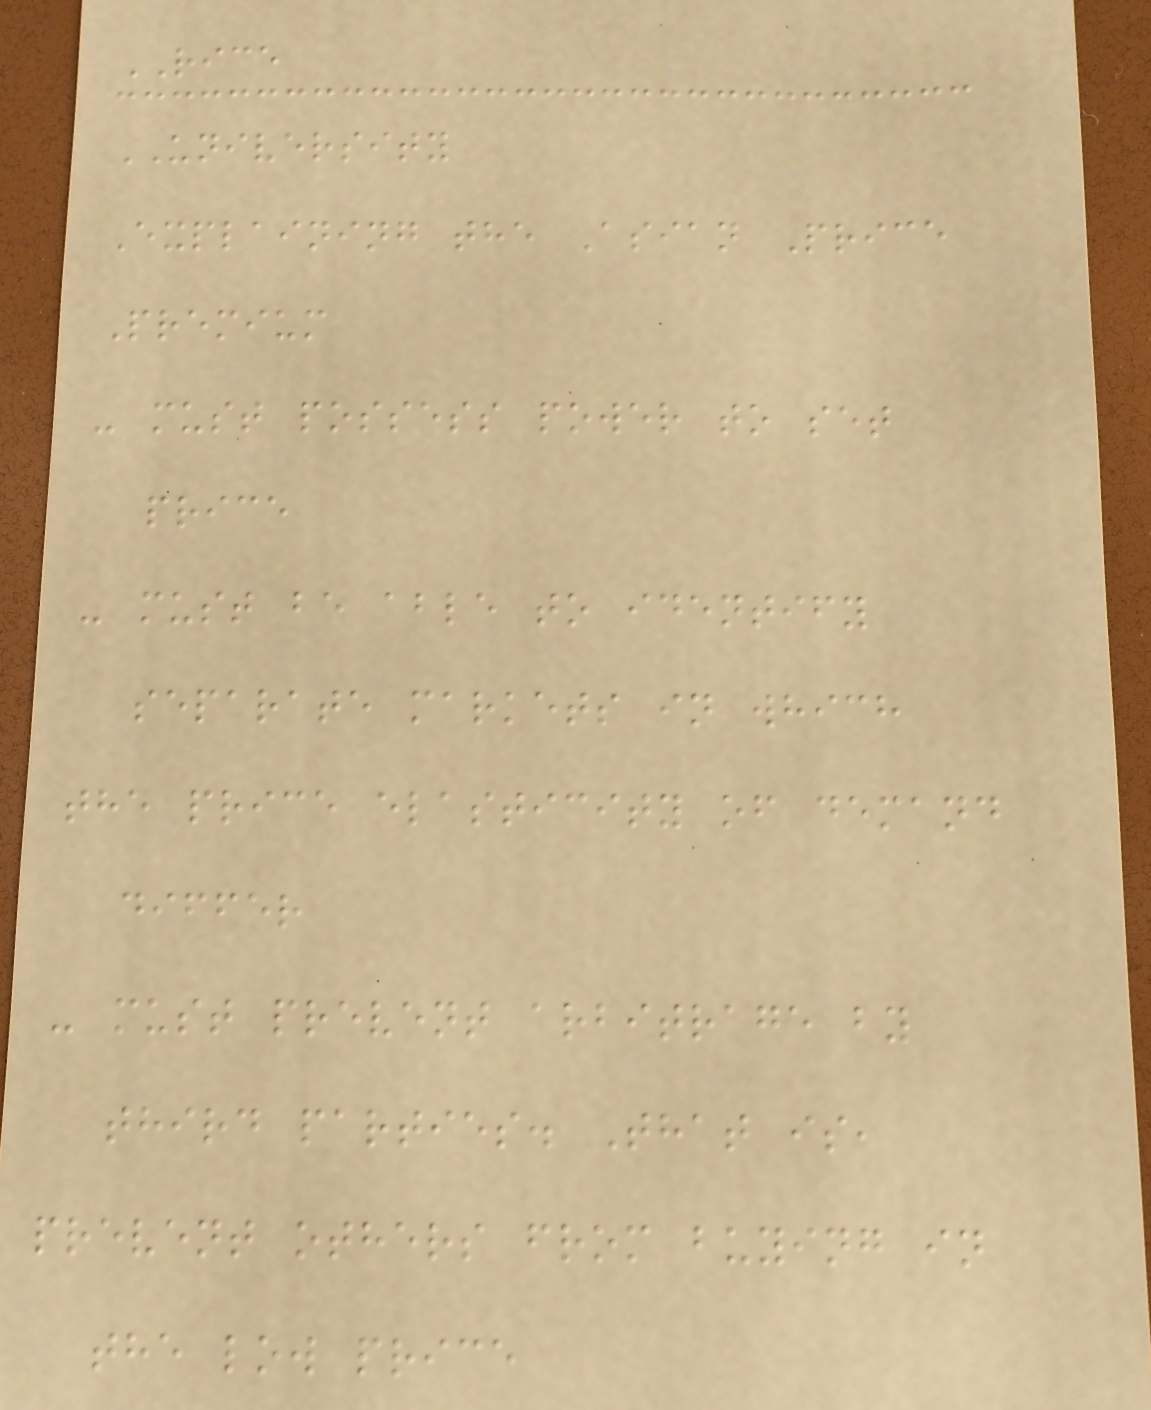RICE
UNIVERSITY
Explaining the Asian Price
Premium
- must possess power to set
price
- must be able to identify
separate markets in which
the price elasticity of demand
differ
- must prevent arbitrage by
third parties. That is,
prevent others from buying in
the low price
